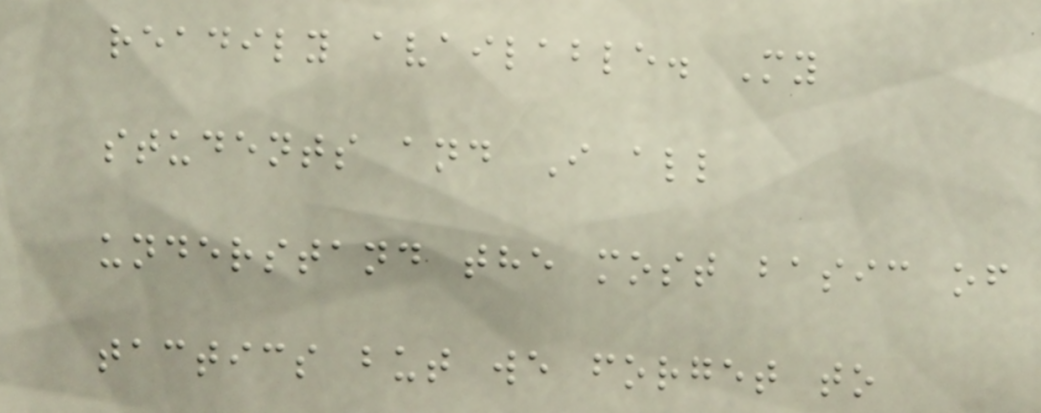readily available. My
students and I all
understand the most basic of
tactics but we forget to
